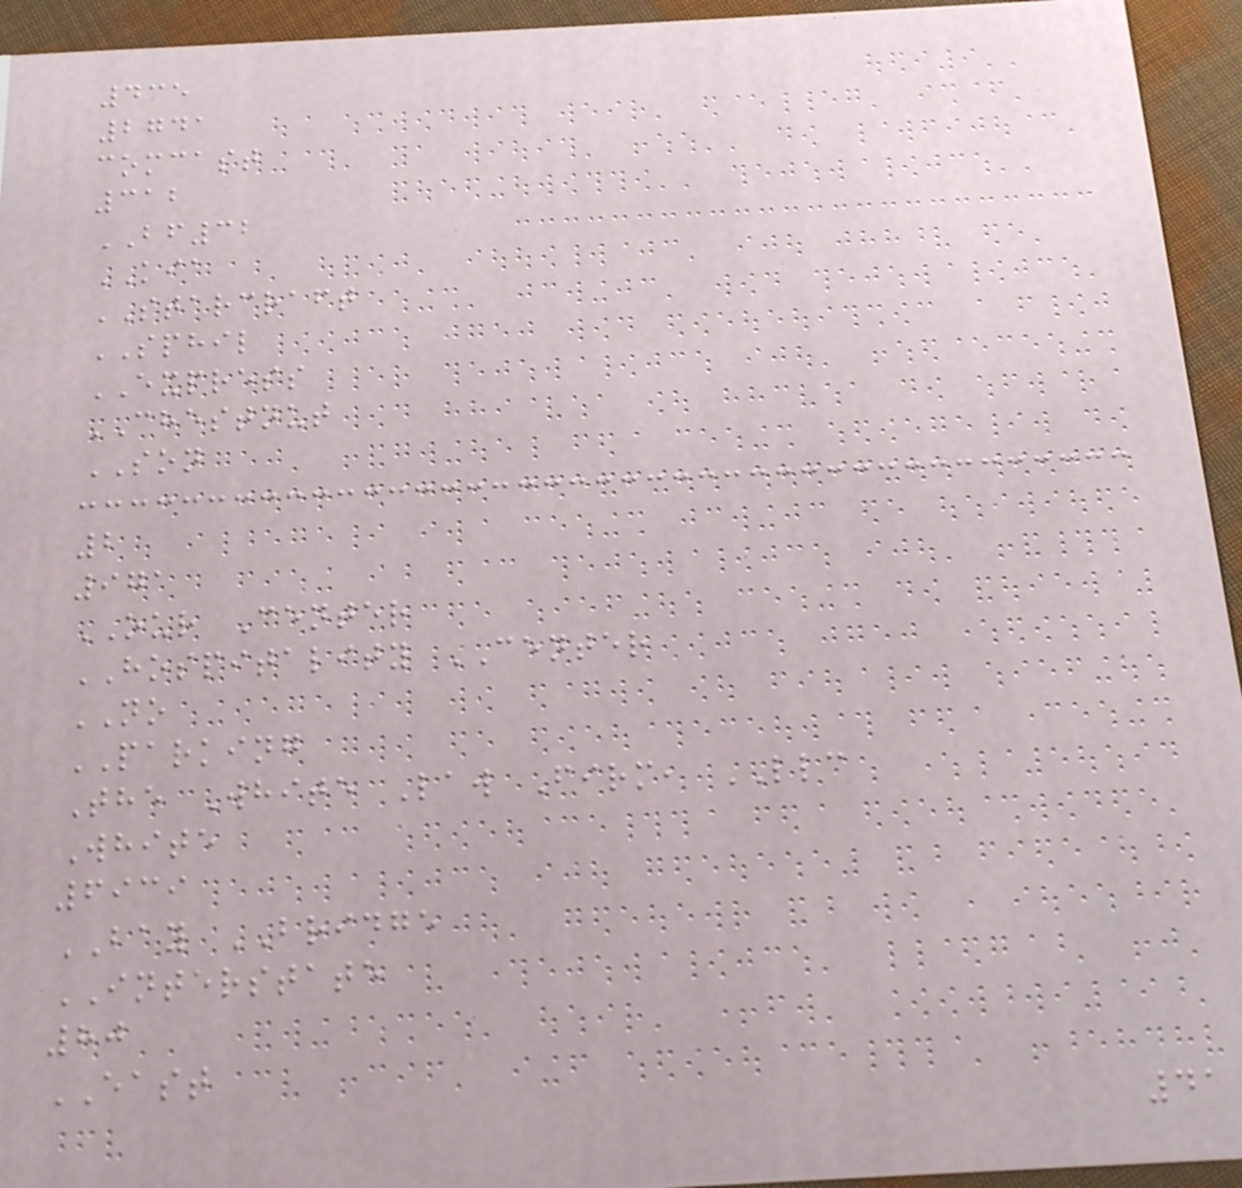435
2741
comcast
312
BF32
KIA
STARCRAFT
SPHIL
EXPRESS
CHESTNUT
SON
2
971
OUR Center
HOSPITALITY CENTER
NO
PARKING
The White Law Firm, LLC
White
6939
BAY BRIDGE
INTERSTATE
80
EAST
41
